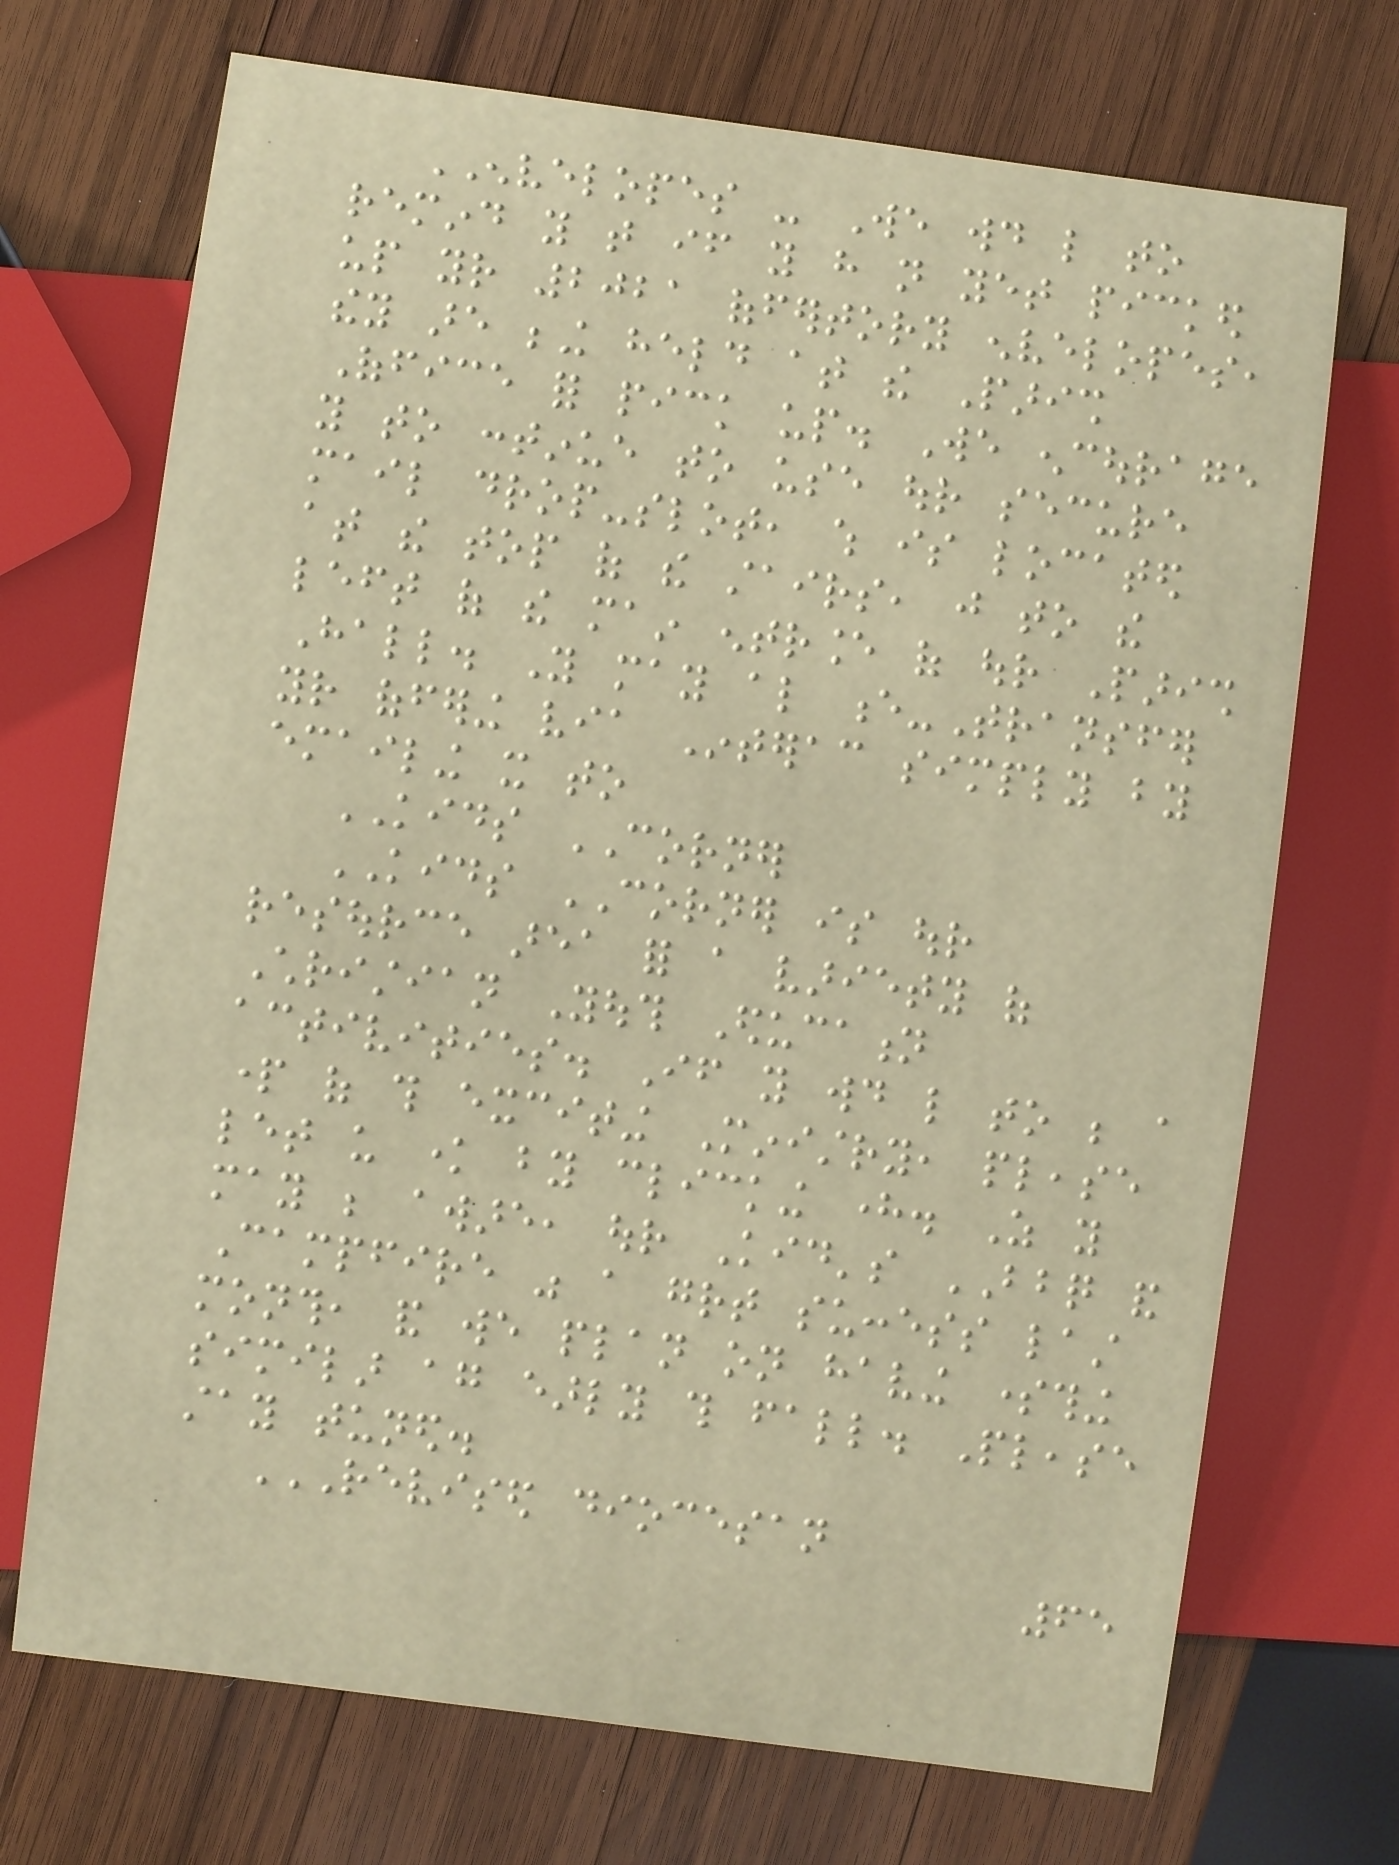ENVELOPES - We would like to
remind you that if you have not yet picked
up your 2021 offertory envelopes,
they are being held at the Parish
Office for pick up. We encourage
you to continue to use our secure
mail drop-slot, which is located
at the top of the stairs, just to the
left of the main entrance of our Parish
Hall. You may also e-Transfer
your offering via Interac simply by
emailing it to
KIDS CORNER
KIDS CORNER is our
resource area for a variety of
Christian Youth Education
activities. If you would like to be a
part of this exciting Ministry, please
let us know by clicking here. As you
may be aware, our Kid's BBQ and
Campfire was a great success last
month, and we plan on having something
similar again early this fall. Please
stay tuned.
REVISED DIOCESAN
65
